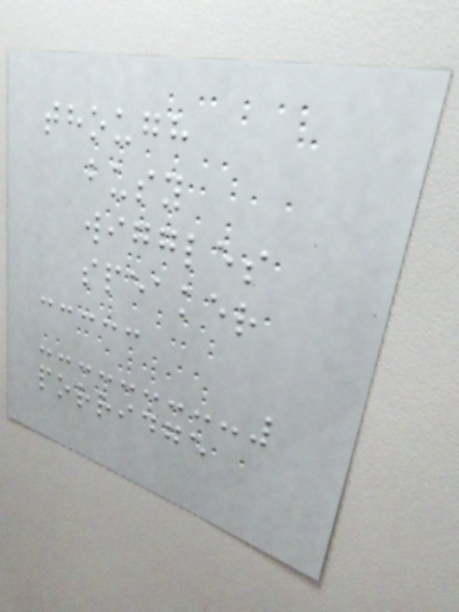though
busy
wiggles
speaker
porridge
